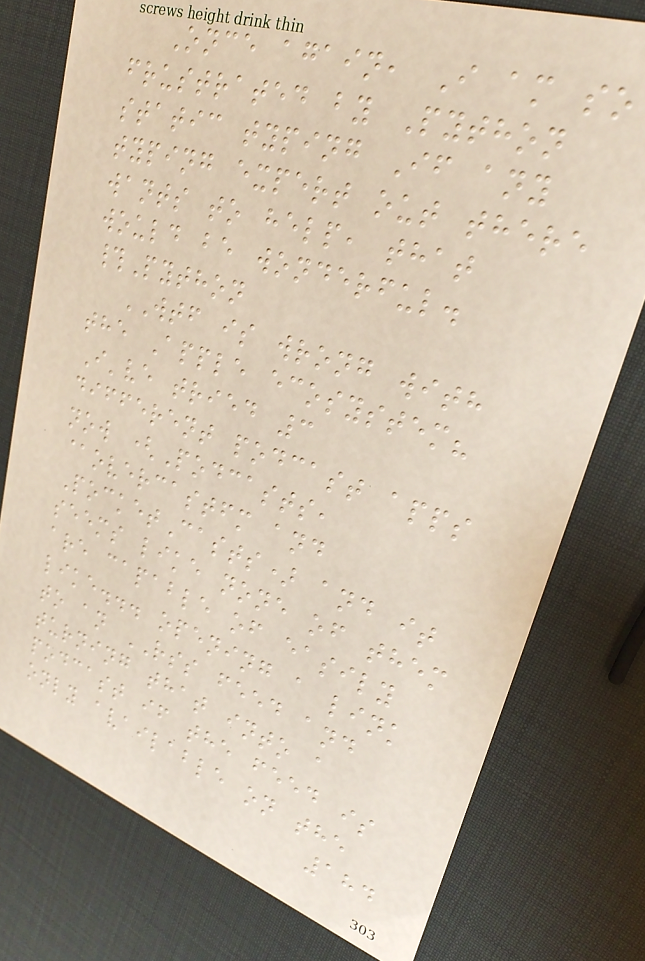Once again, I am so
frustrated by Python
static typing If any
typing expert out there
wants to help, that
would be wonderful.
#Python
WTF is wrong with
the Apple ecosystem?
I've tried 3
different podcast apps
now (Podcasts,
@overcastfm and
PocketCasts) and it
seems like none of them
are capable of easily
like... opening a link
to an RSS feed and
turning that into a
podcast if the feed is
only available on the
184
